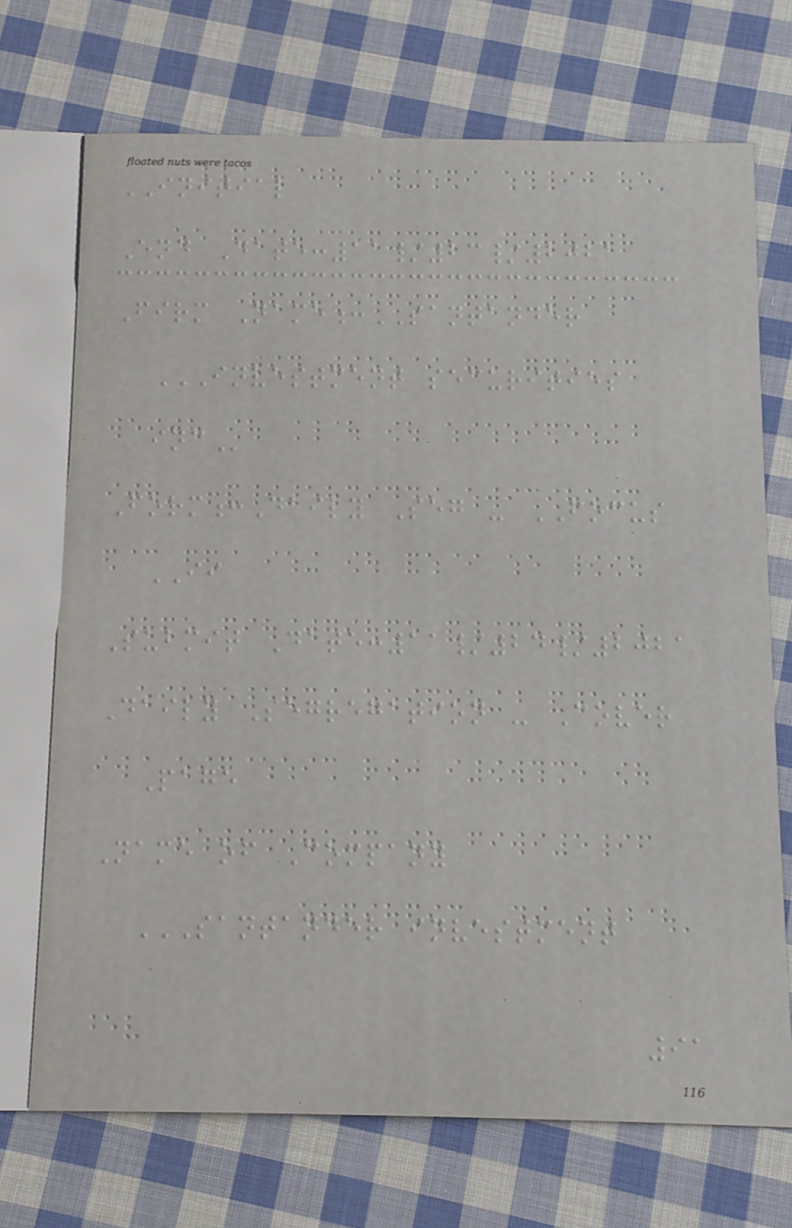INITIAL
End Date:11/23/2021
Firm Name:SANTANDER
INVESTMENT SECURITIES
INC
Form:Daily Seg - FOCUS
II
Submit Date:11/24/2021
Daily Segregation - Cover
Page
Name of Company
SANTANDER INVESTMENT
91
